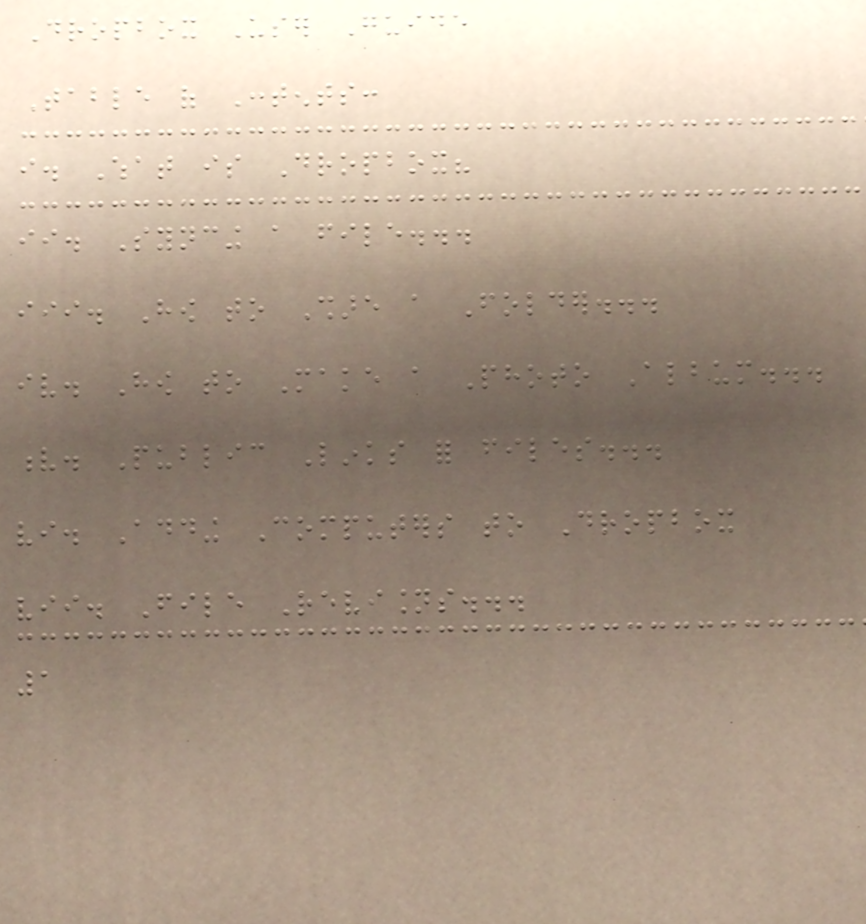Dropbox User Guide
Table of Contents:
i. What is Dropbox?
ii. Syncing a file...
iii. How to Share a Folder...
iv. How to Make a Photo Album...
v. Public Links for files...
vi. Adding Computers to Dropbox
vii. File Revisions...
1
